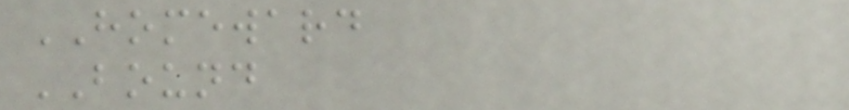HOMEWARD
BOUND
